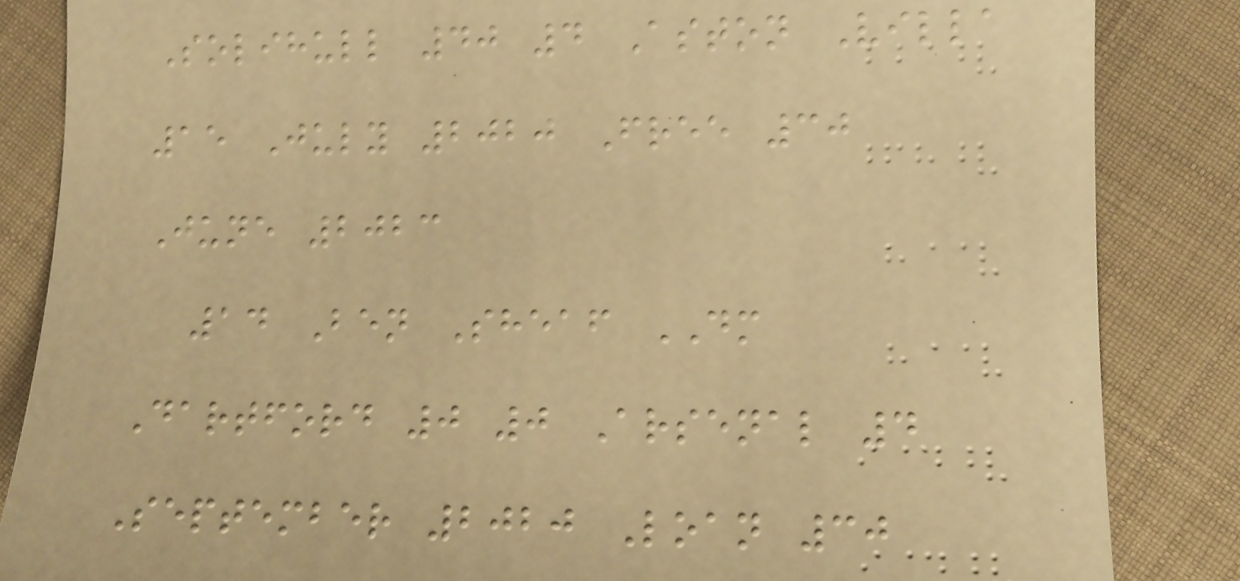Solihull 40 4 Aston Villa
15 July 2020 Free 30
June 2023
14 Ben Sheaf DM
Dartford 0 0 Arsenal 4
September 2020 Loan 30
